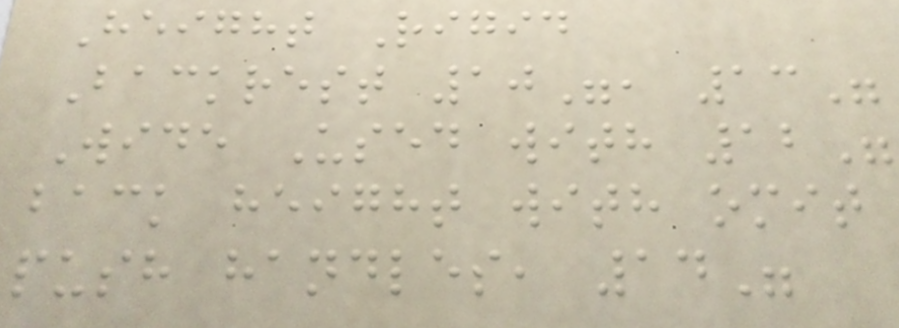Height Rigid
Backrest 10", 13"
Wide Used with 12"
back height with omit
push handles, 14"
